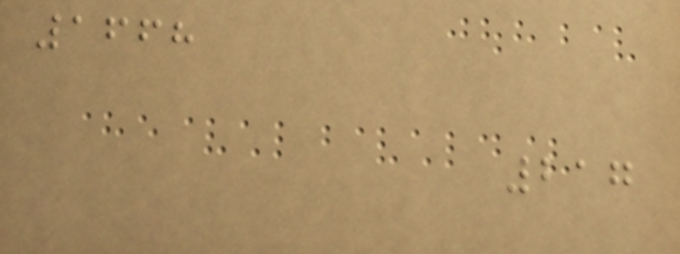1668
217
